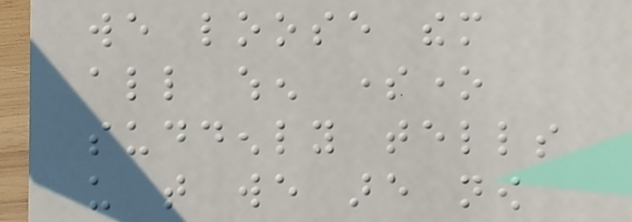we loose them
all when someone
suddenly tells
us that we are now
